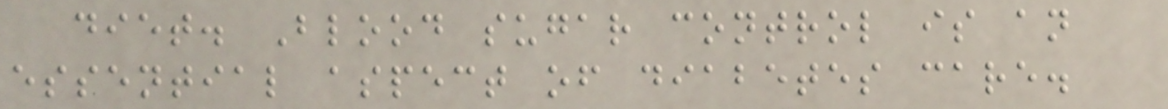diet. Blood sugar control is an
essential aspect of diabetes care.
